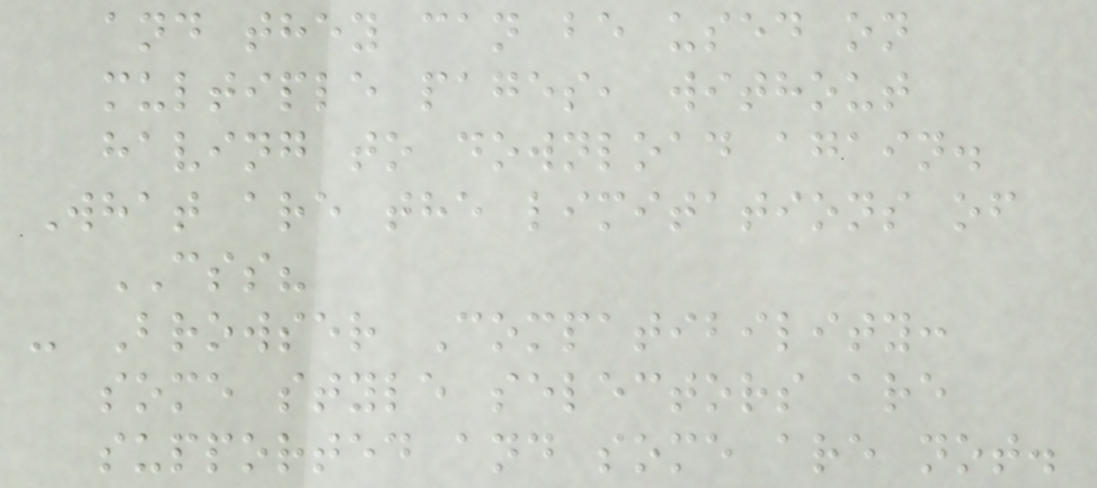and they can be used on
multiple pages, without
having to download again.
What are the limitations of
CSS?
- Browser Compatibility:
some style selectors are
supported and some are not.
